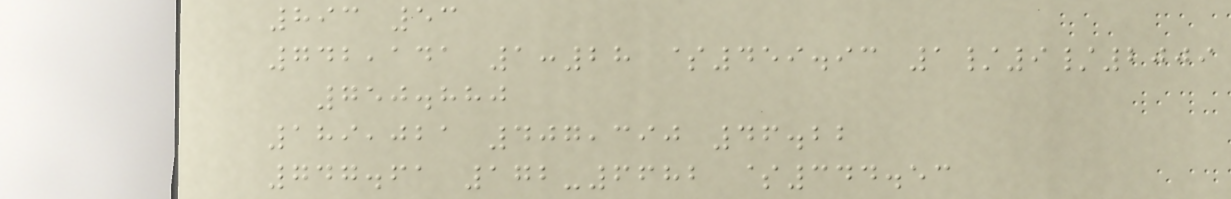893 53
742,141 1:28 $459.93 1/9/2009
750.880
189,021 407,390 46.22
747.61 172-6682 $344.53
